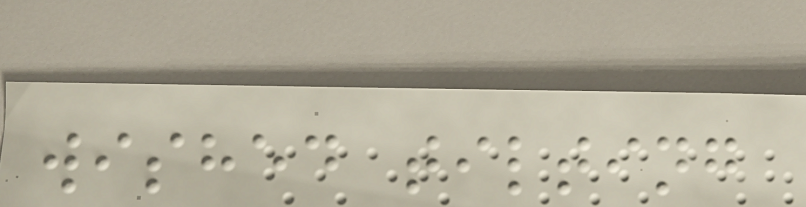wished tilting
